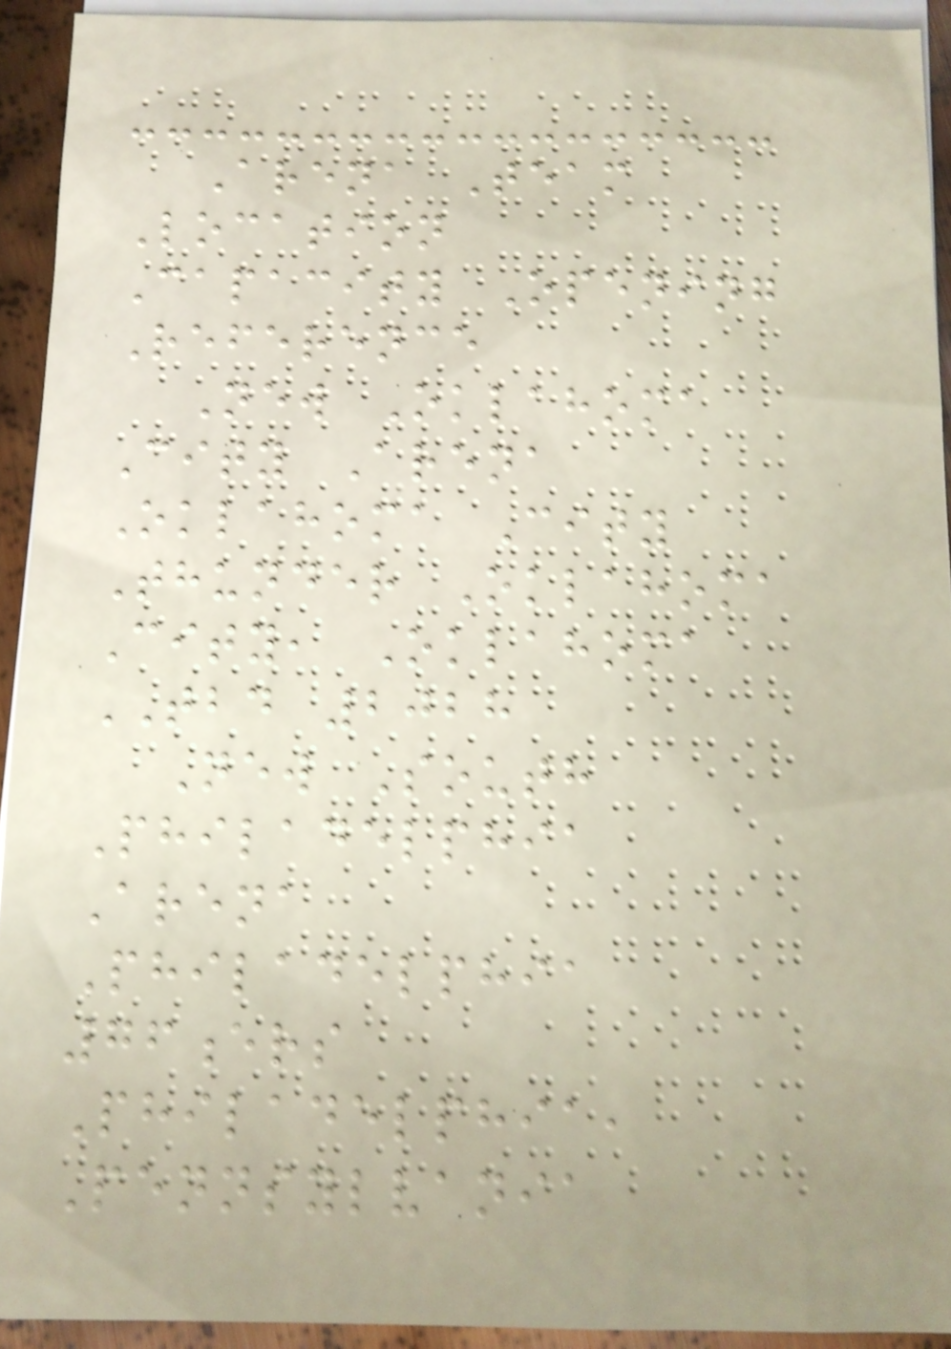Arena Team
Location
Capacity Opening
Reference
New Oklahoma
City Arena
Oklahoma City
Thunder Oklahoma
City, Oklahoma
TBD 2028
New South
Philadelphia
Arena
Philadelphia
76ers
Philadelphia,
Pennsylvania
